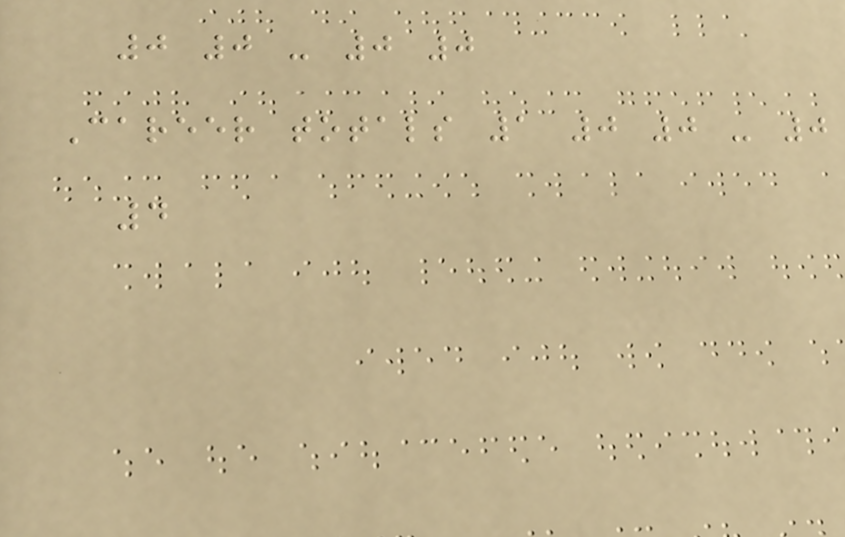0 0 - 0 0
Career totals 1 0 0 - 0
4
